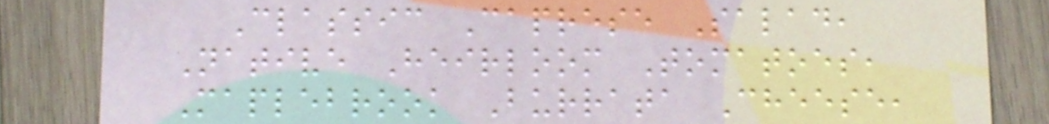Classic Caprese Salad,
Native Heirloom Tomatoes,
Maplebrook Burrata Cheese,
